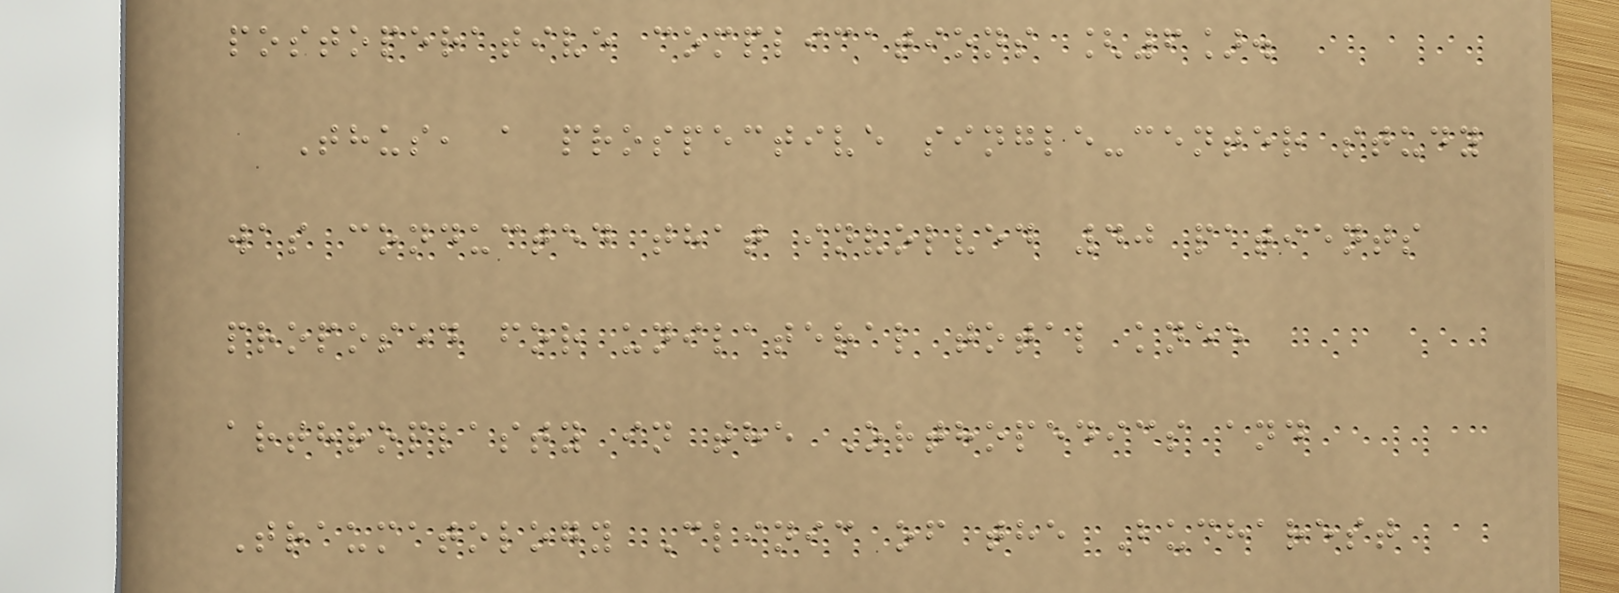postoperative complications [6].
Thus, a prospective single-center study
was conducted that involved 40 patients
proposed for unilateral total knee
arthroplasty in the Orthopedics and
Traumatology Clinic of the Bucharest
